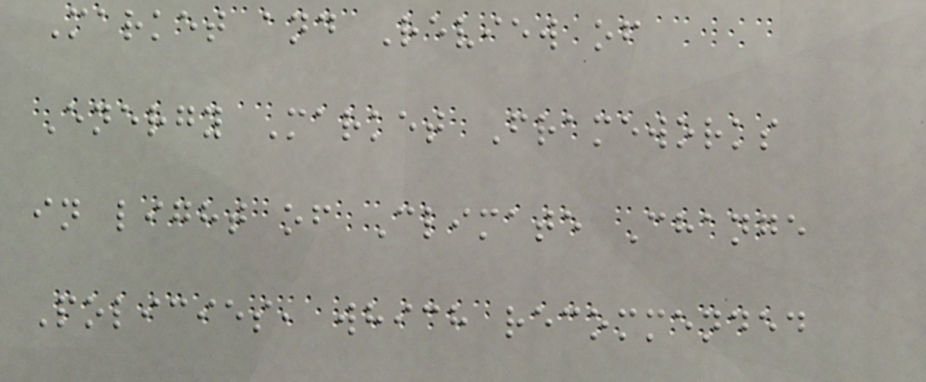Market and Review of
Energy Market Frameworks
in light of Climate Change
Policies, which recommended
